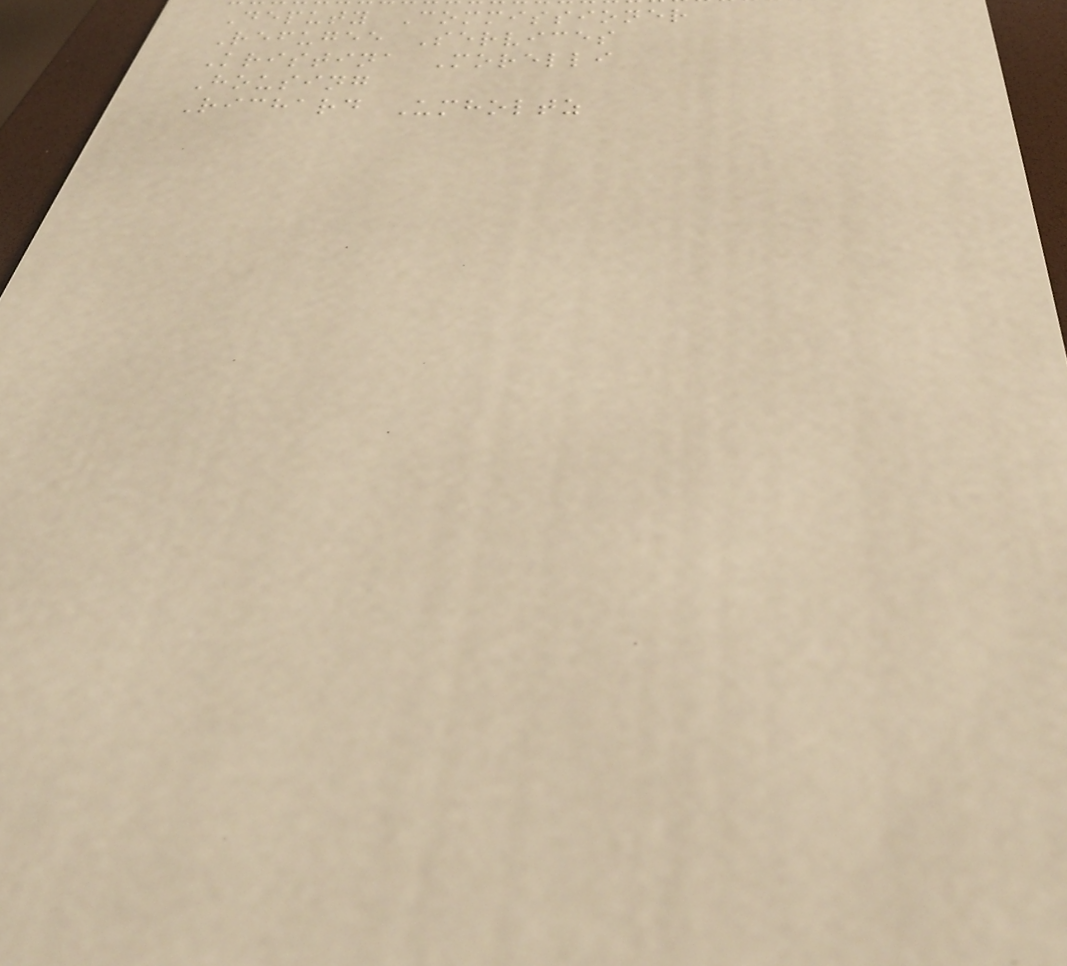Deputy Commissioner
Refugee Services
Kristina Morelli
Housing
Richard Umholtz
